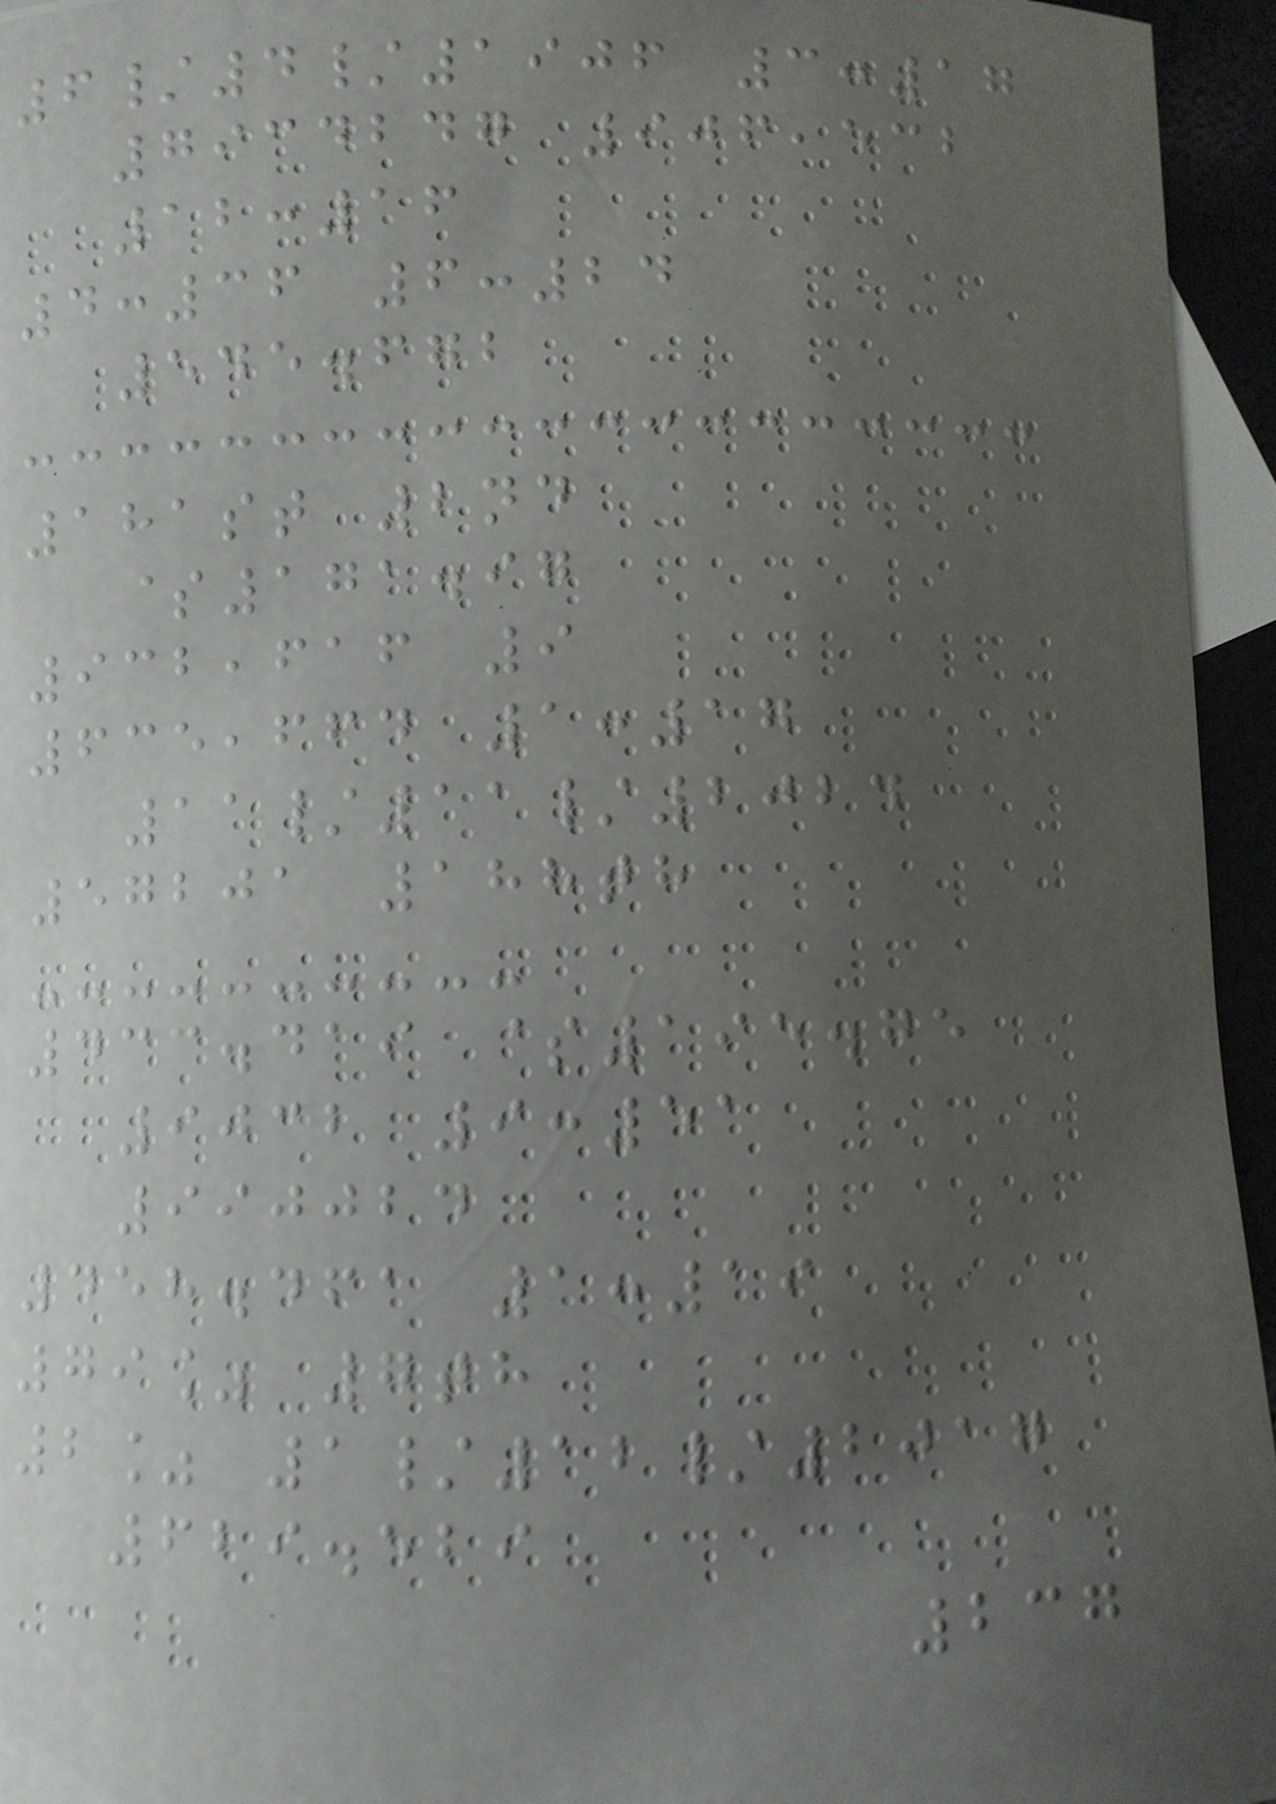6/4/1906 3:17
7934247 906,532
12:16
4:36 6:24
545.672
181st 2nd
$171.97
932,616 9
635,664 1:17
11/11/2024
57201 188th
433.419 $195.75
9032 9:51
990024
458.461 1:19
79% 7th
2% 1/12/2017
629.529
237
